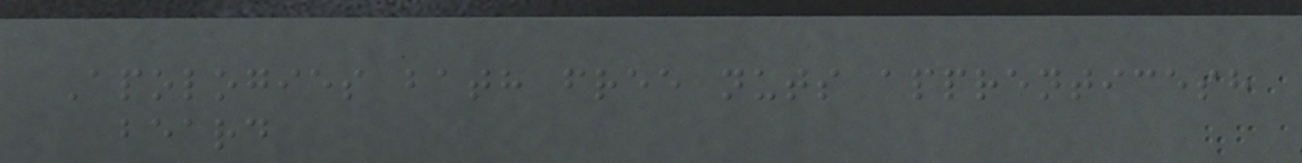Apologies bath free nuts apprenticesh
beard
